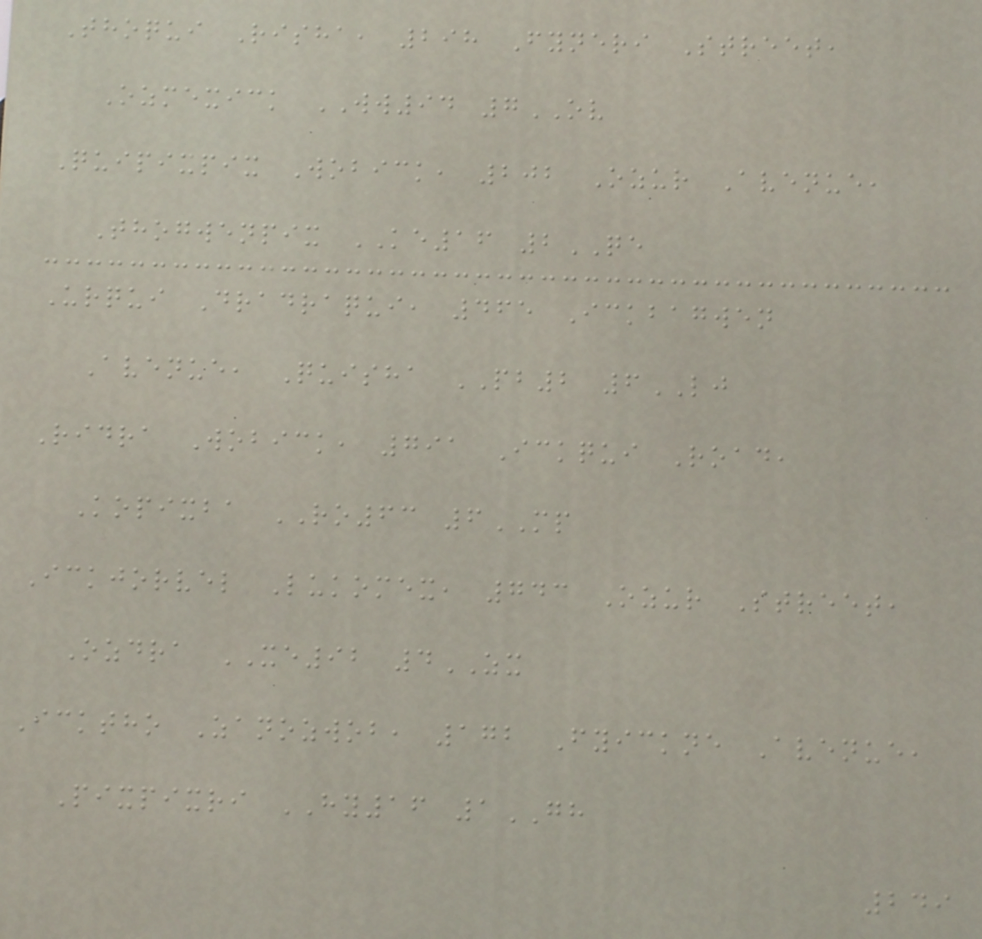Thoqui Risha, 298 Fyneri Street,
Ozmexick WW94 7OV
Quipixpix Wobick, 202 Ozur Avenue,
Thogwenpix KE16 2QE
Urqui Dradraqui, 465 Ickbagwen
Avenue, Quisha PB2 6LJ
Ridra Wobick, 791 Ickqui Road,
Kopixba RO63 6MP
Ickjorvel Lukomex, 743 Ozur Street,
Ozdra XE92 4ZX
Icktho Zanozwob, 172 Fyickne Avenue,
Pixpixri HY16 1GH
249
